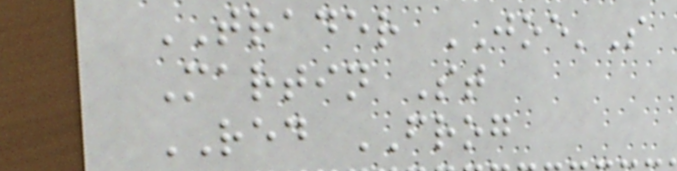TRADER JOE'S
Martin St
RED FROG
